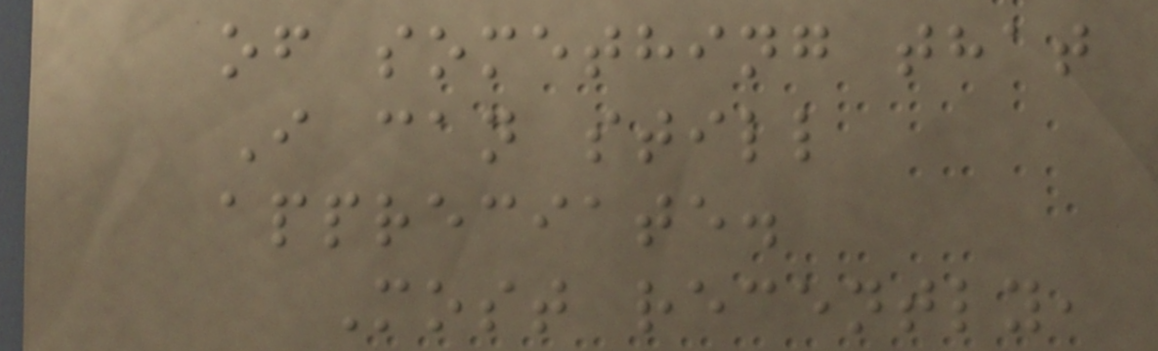of something that
I can still
appreciate.
Most recently,
